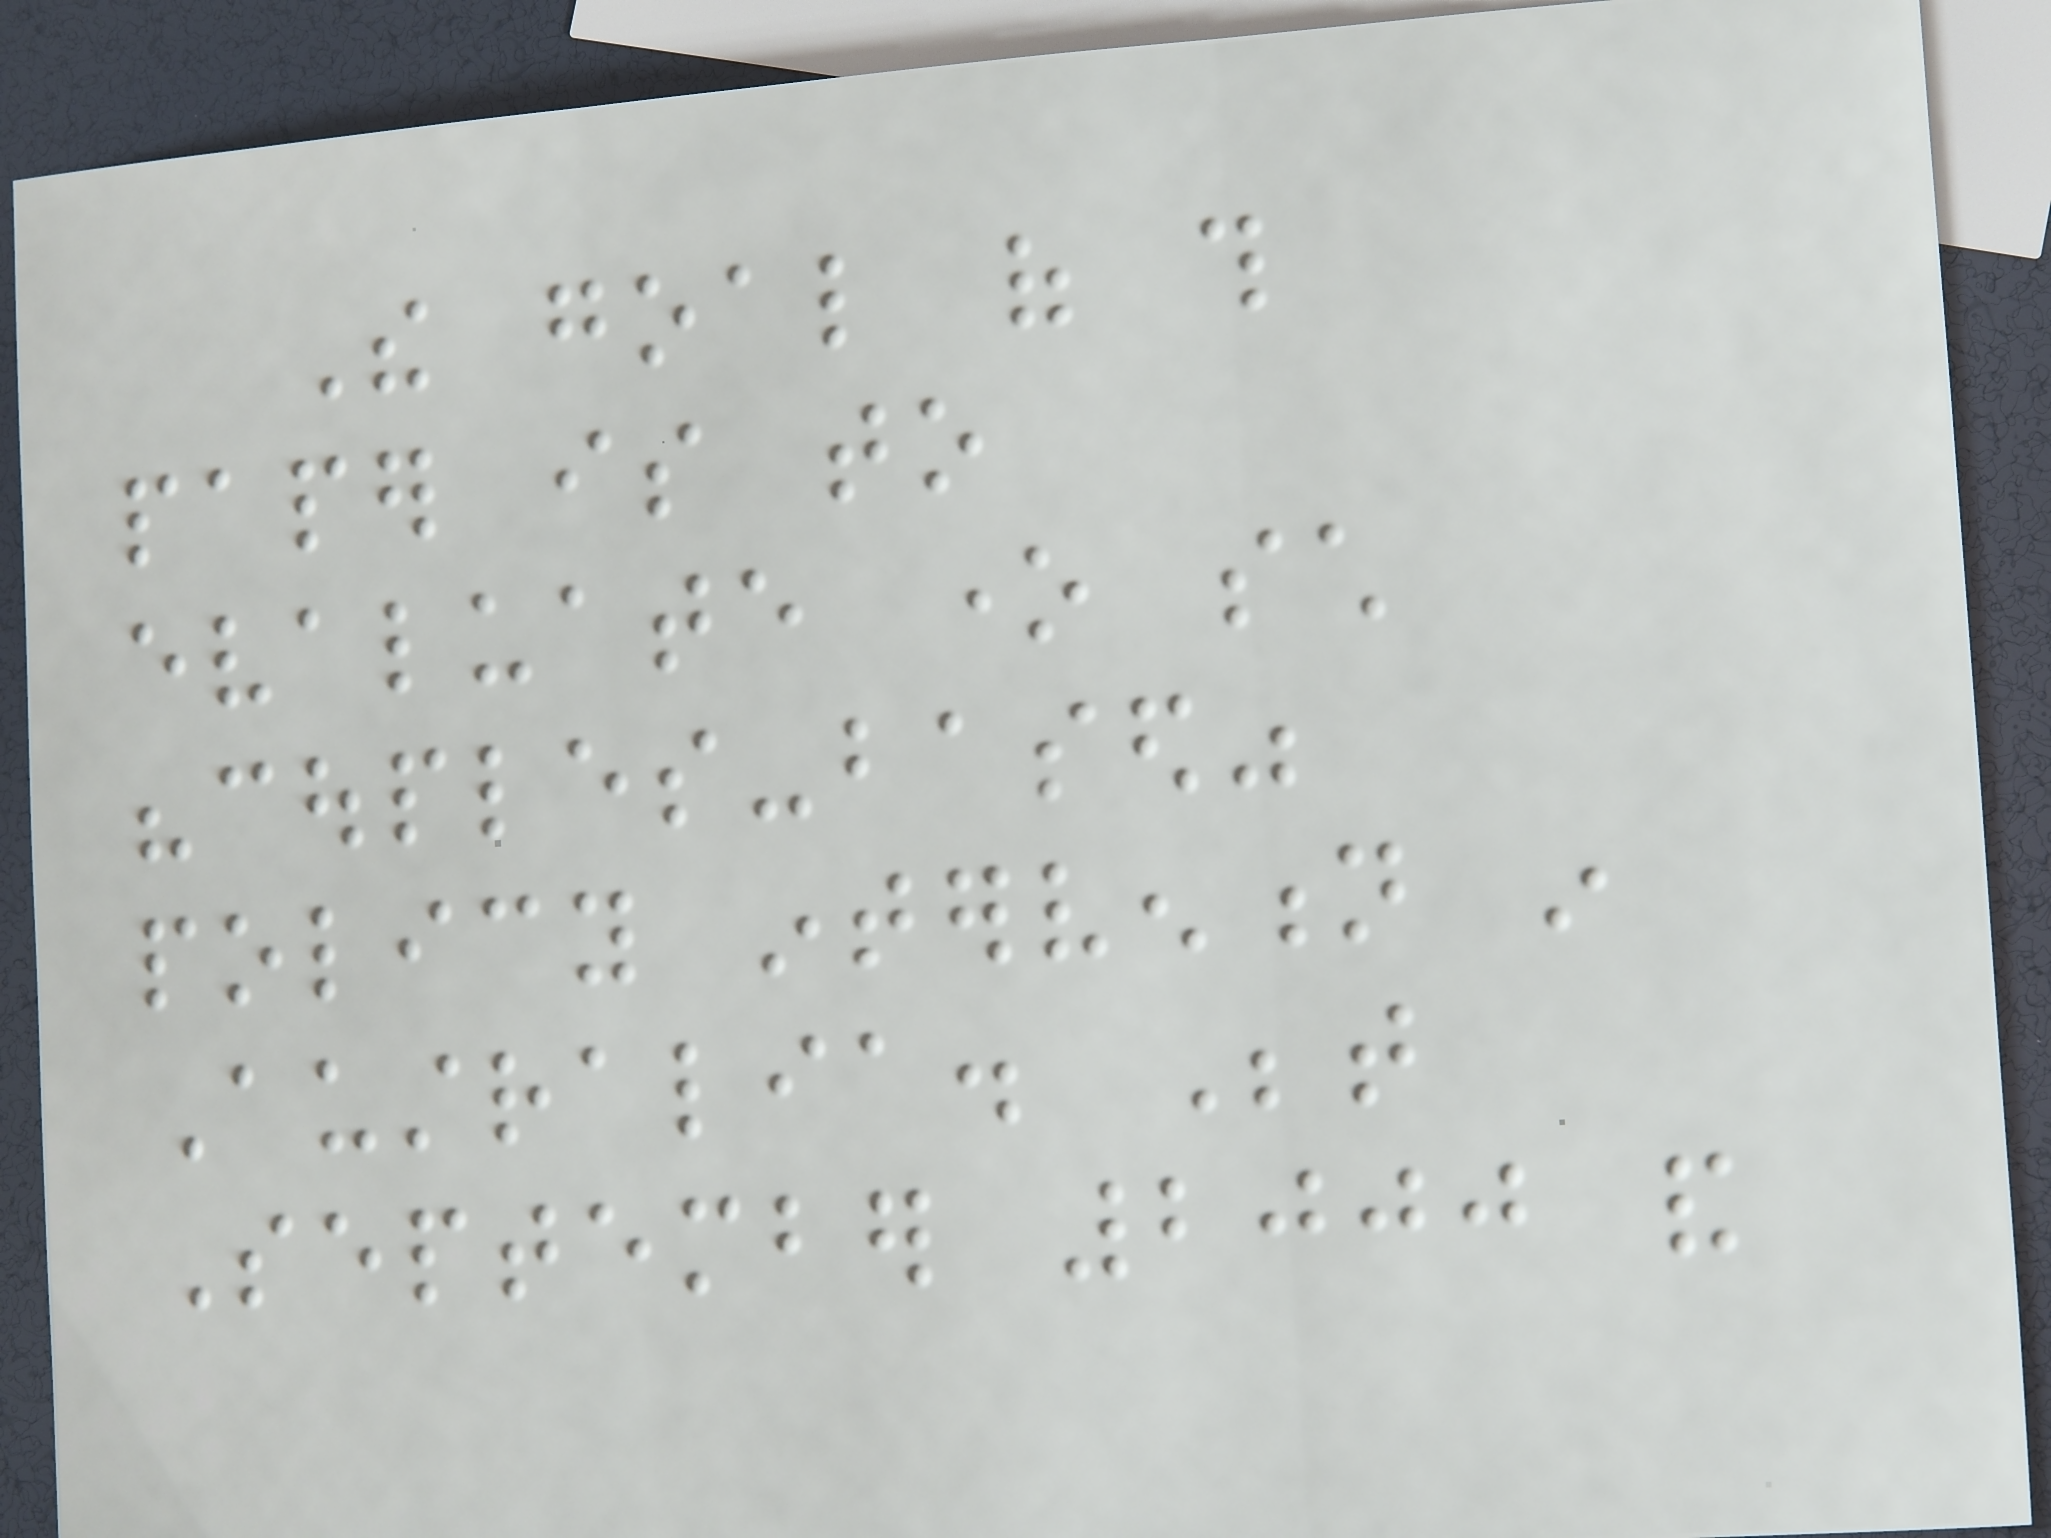The goal of this
paper is to
evaluate one such
"couples-based"
policy intervention in
Australia. Between
September 2000 and
